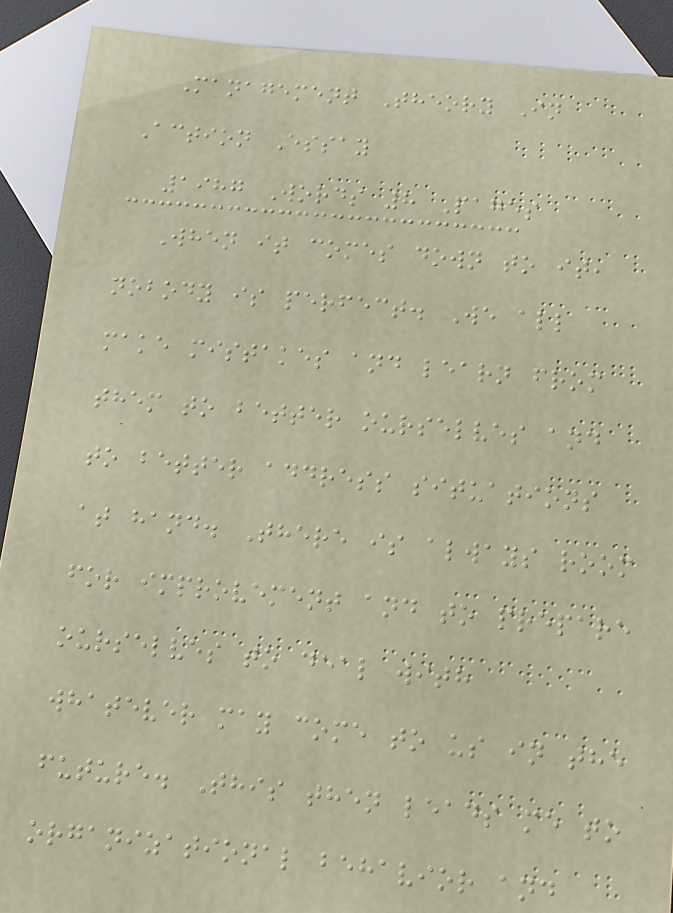Management Theory In
Action Essay
1987 Words 8 Pages
When it comes down to it,
nobody is perfect. We all
make mistakes and learn from
them to better ourselves and
to better address situations
at hand. There is always room
for improvement and to prepare
ourselves to deal with
whatever may come to us in the
future. This then leads me to
organizational behavior and
